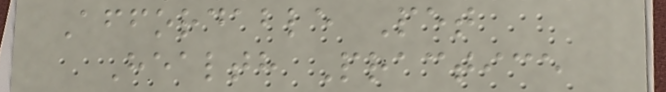Affordable Pet
Health Practice
